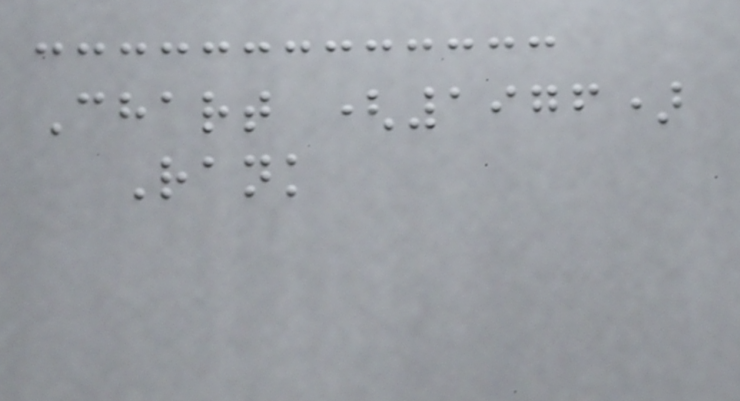Chart (1976)
Rank
